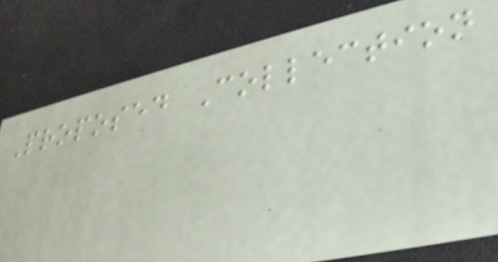Proposed Collection
